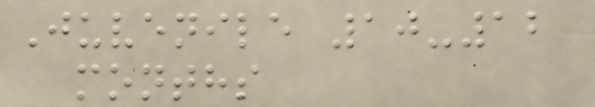Juvenile 10-12
months
